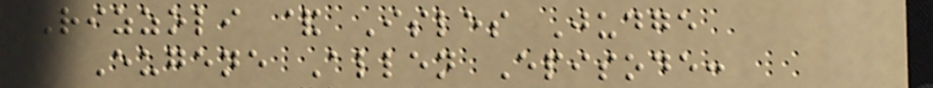Rizzoli & Isles Judge
Eugene Allen Episode:
